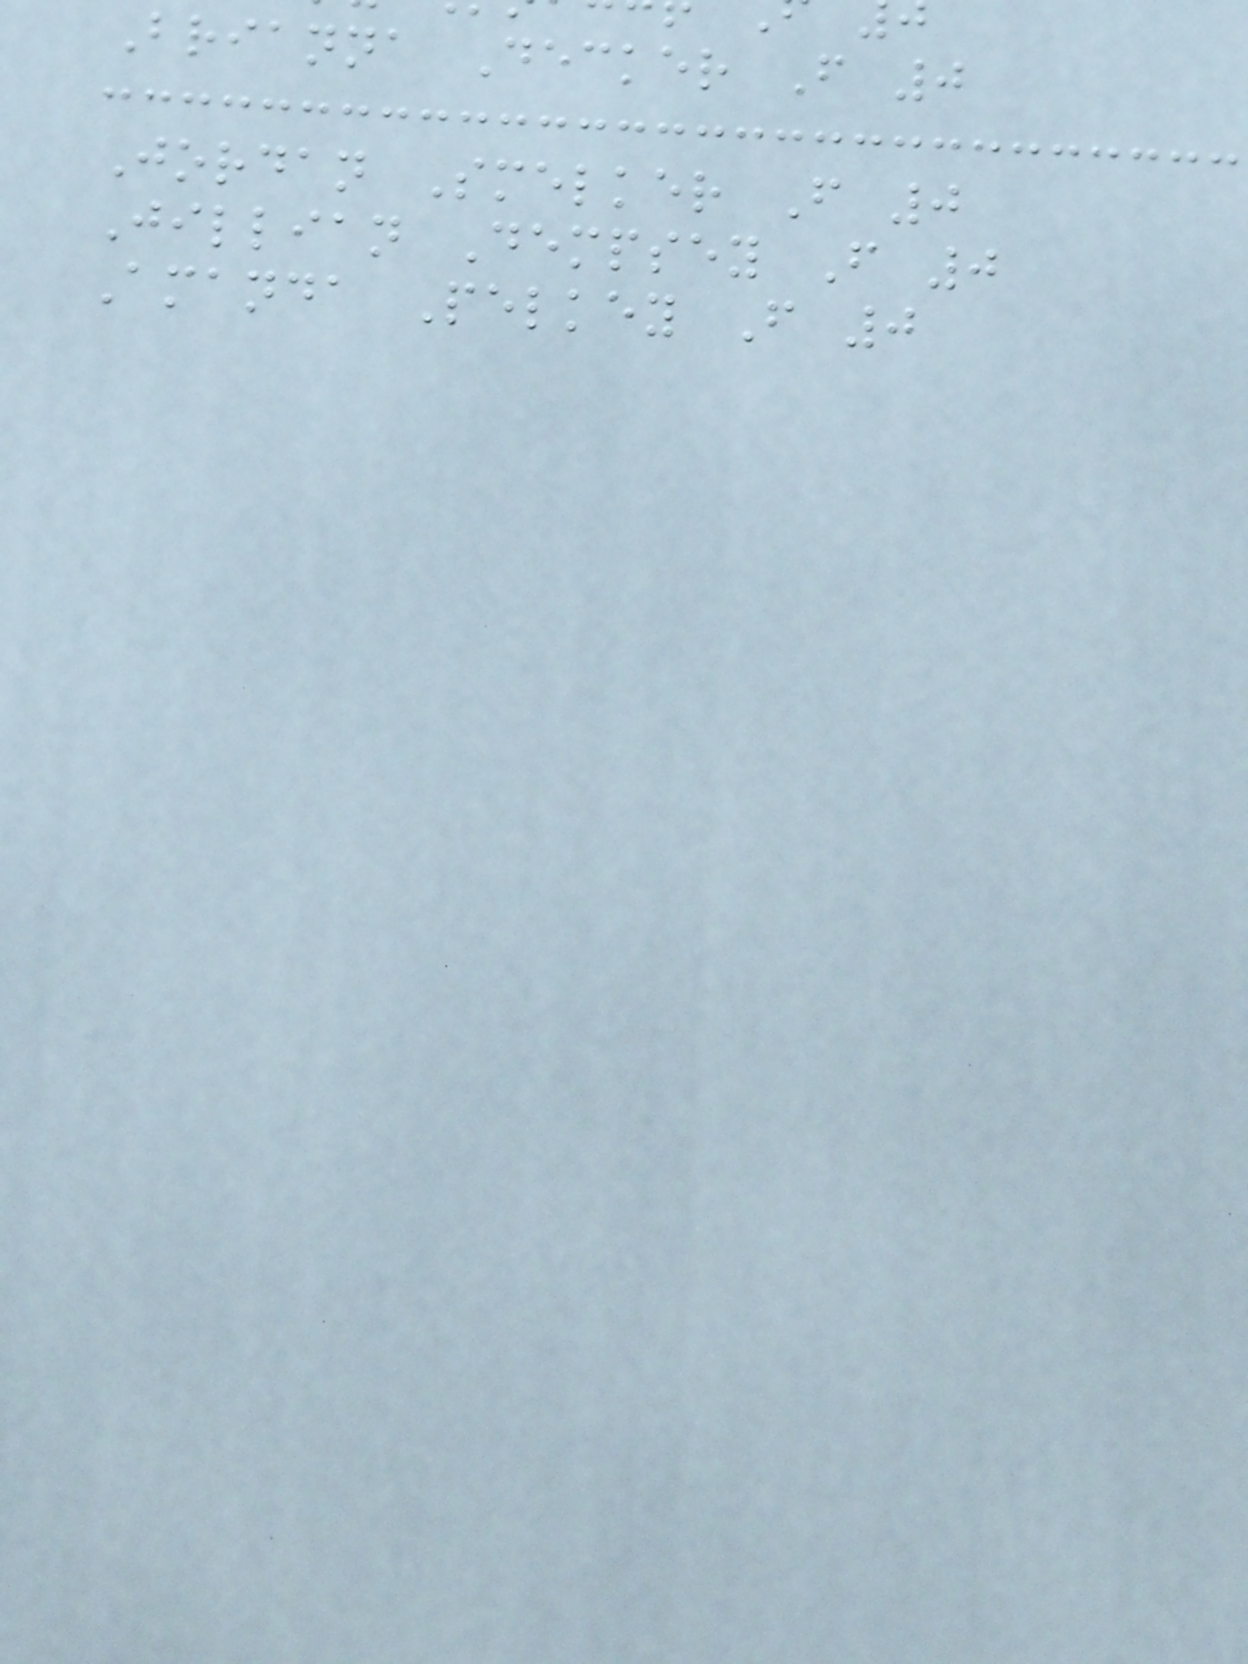Brianna Decker F 0
Jordan Smelker F 0
Jillian Dempsey F 0
Amanda Pelkey F 0
